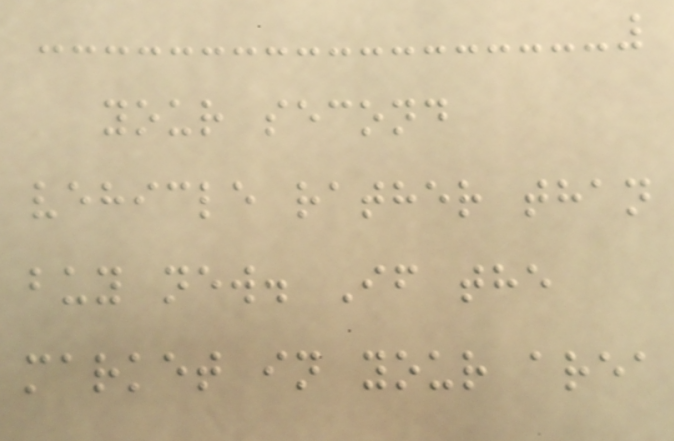your second
vehicle rather than
buy new. If the
market in your area
